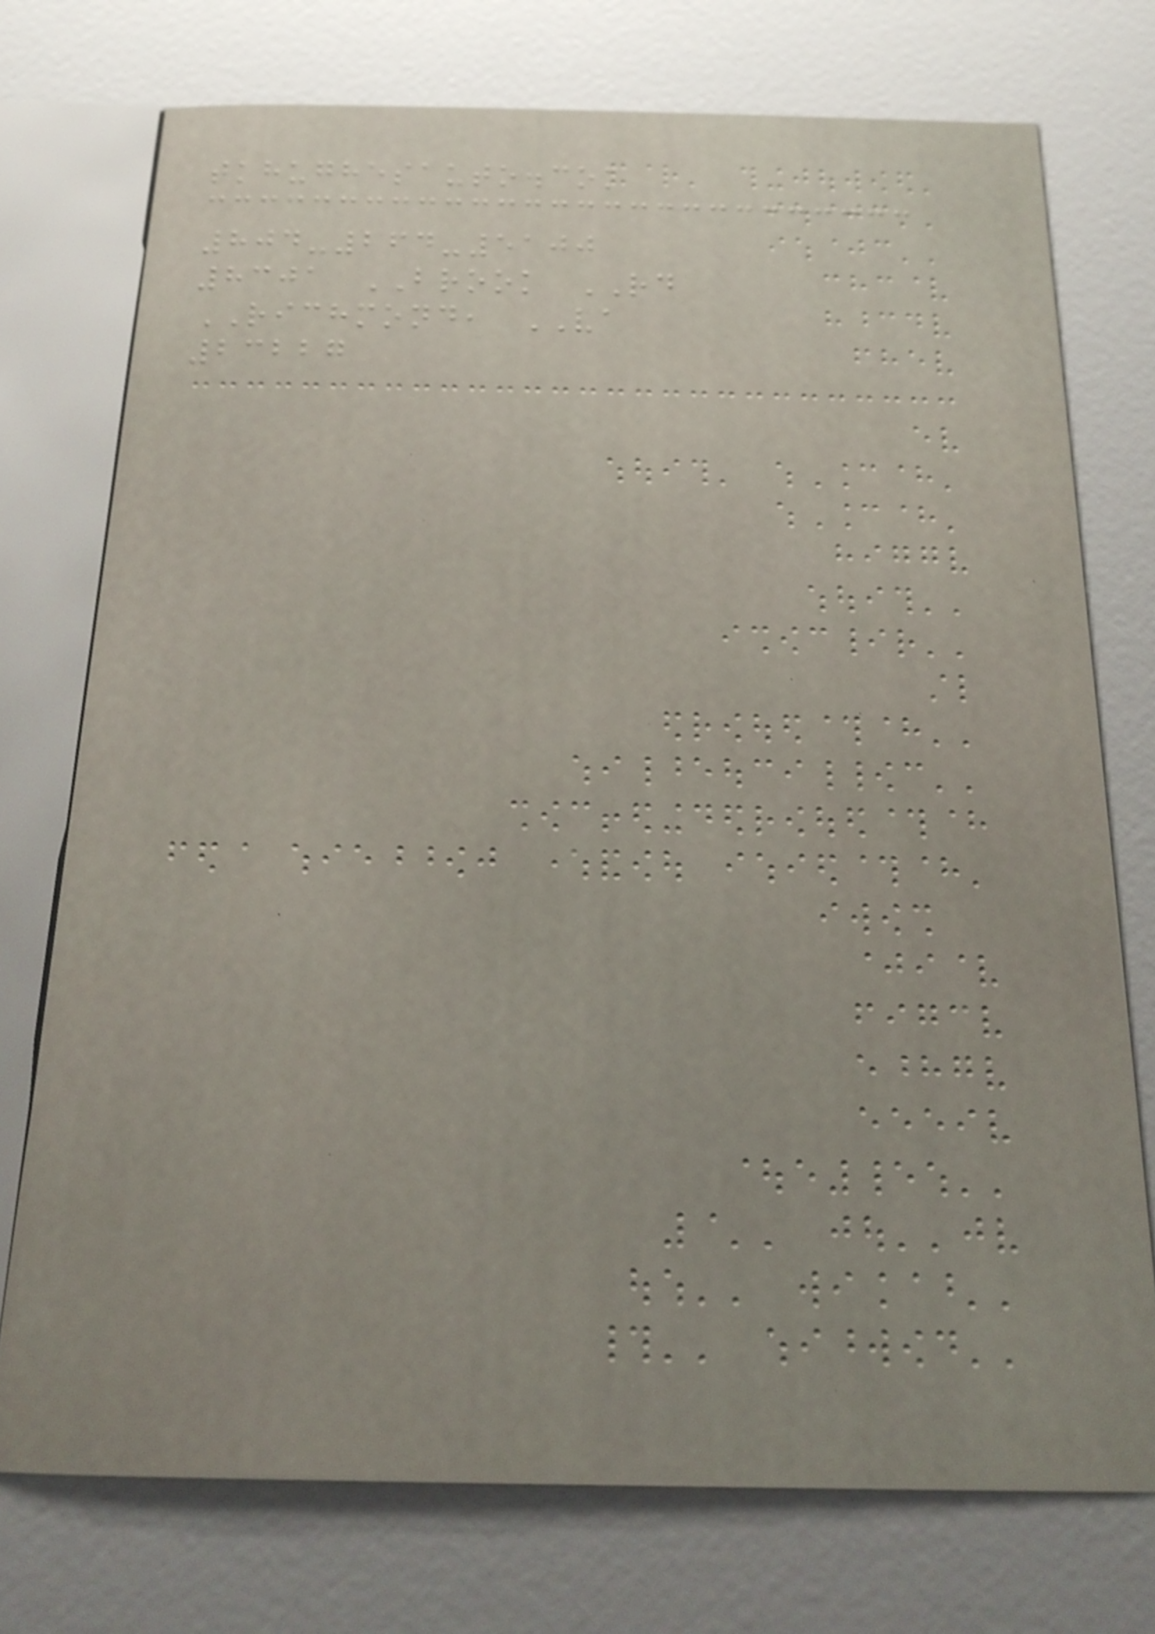tkhughesauto.com
804-264-5100
8301 BROOK RD
RICHMOND, VA
23227
